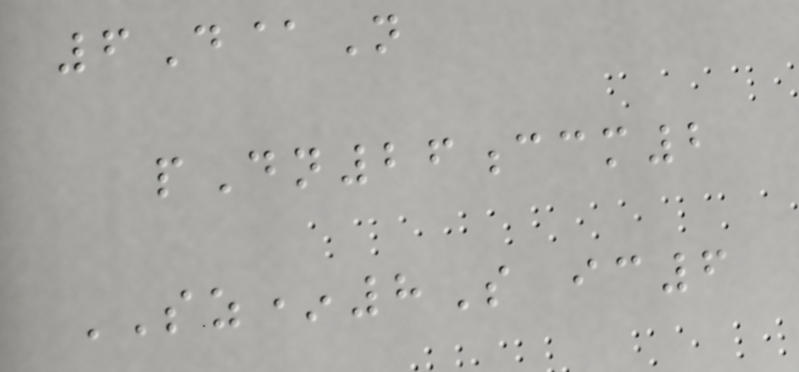6D@N
pDn26ccm2
SZ*8S ic6
